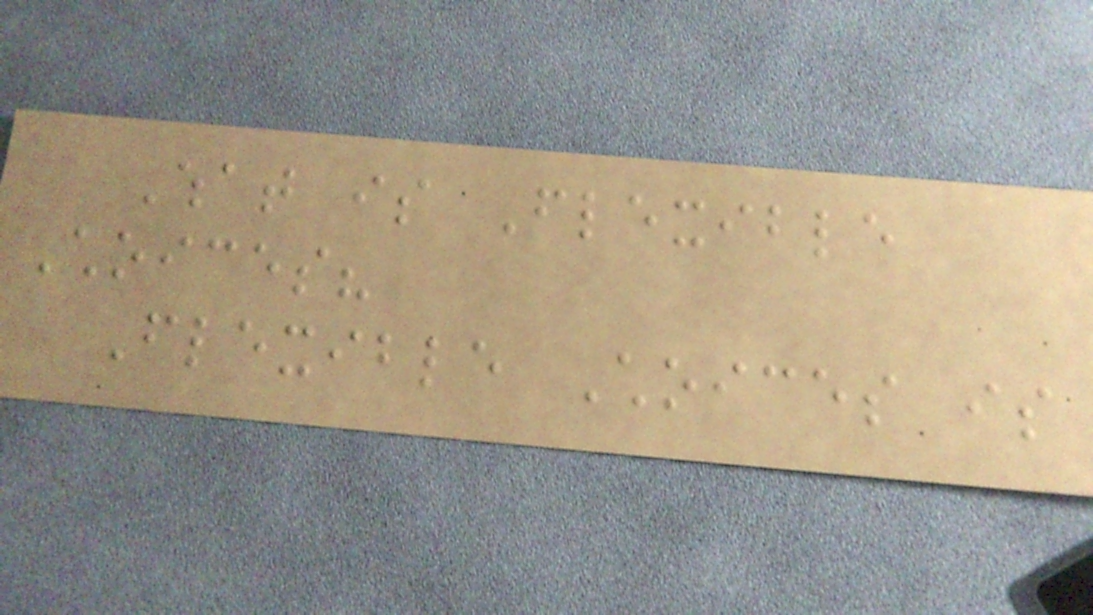What is Flexible
Choices?
Flexible Choices is
